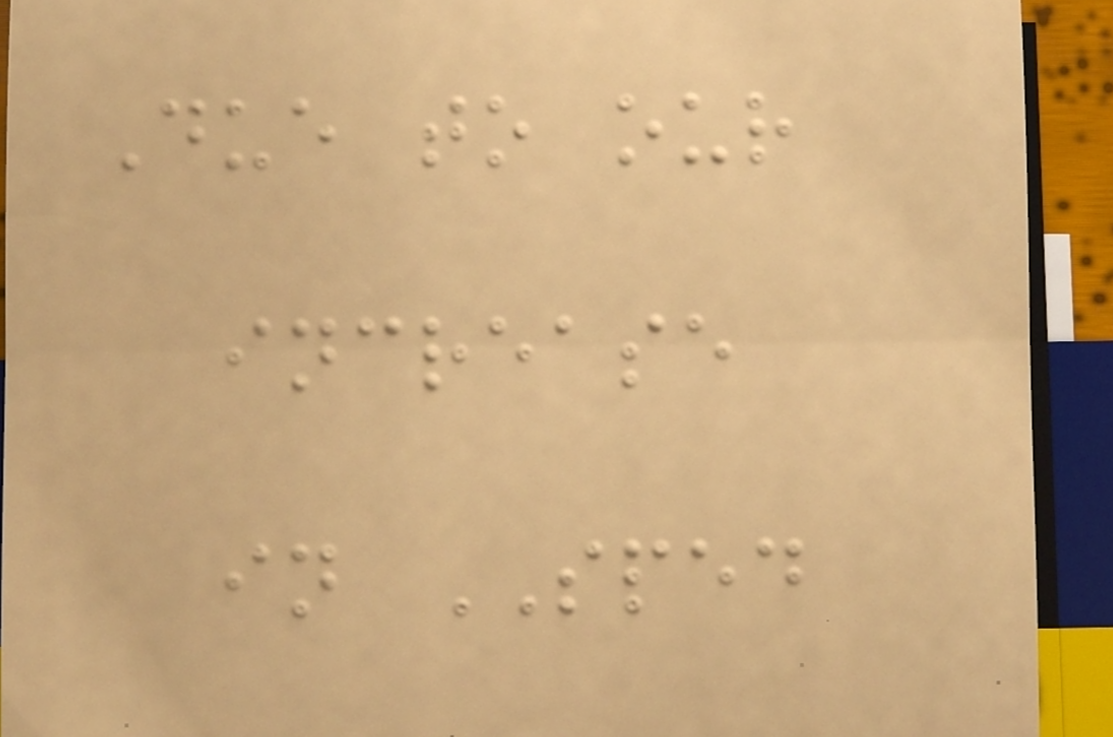Due to our
increase
in SPED
